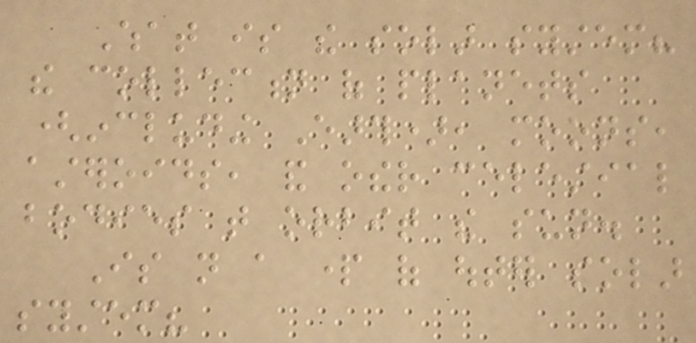What is the solar system?
the collection of planets
(including Earth), moons,
asteroids, and other celestial
bodies that orbit the sun.
Is not a part of outer solar
system?
